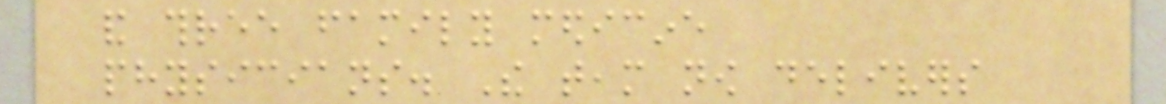and three family medicine
physicians. The team now delivers
